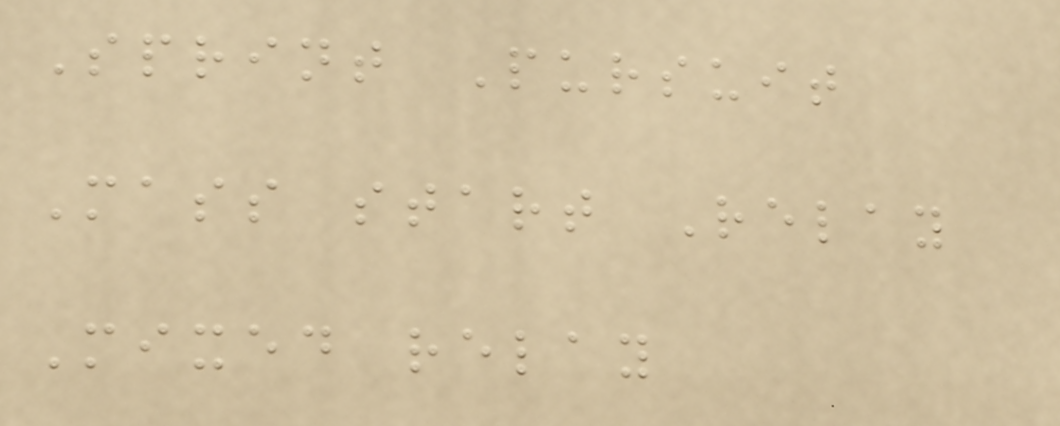Sprint Pursuit
Mass start Relay
Mixed relay
